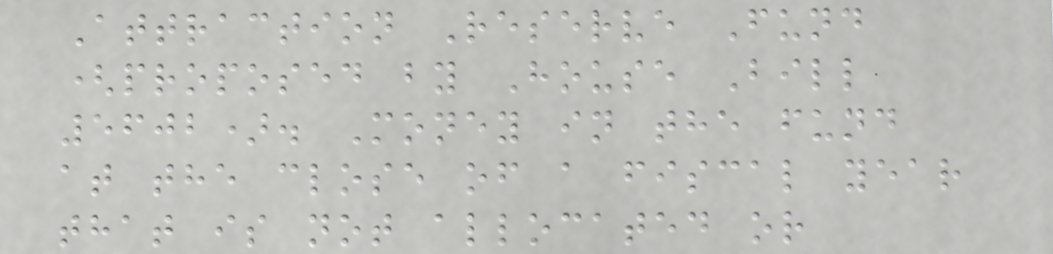Attraction Reserve Fund
(proposed by House Bill
5602). Money in the fund
at the close of a fiscal year
that is not allocated or
